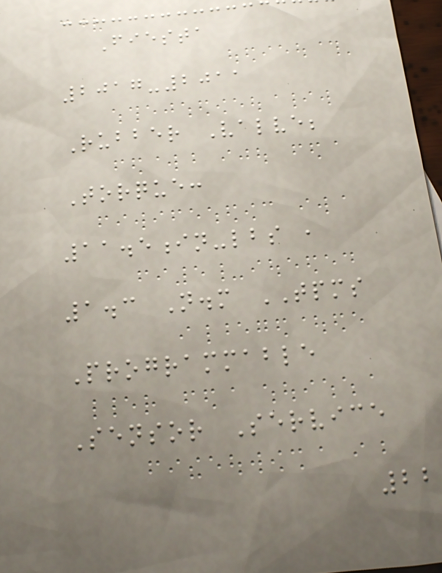Fiesta
2017-2011
Rubber Valve;
Torque:
11.5in-lbs ,
1.3 N.m TPMS
Programmable
Sensor Service
22
